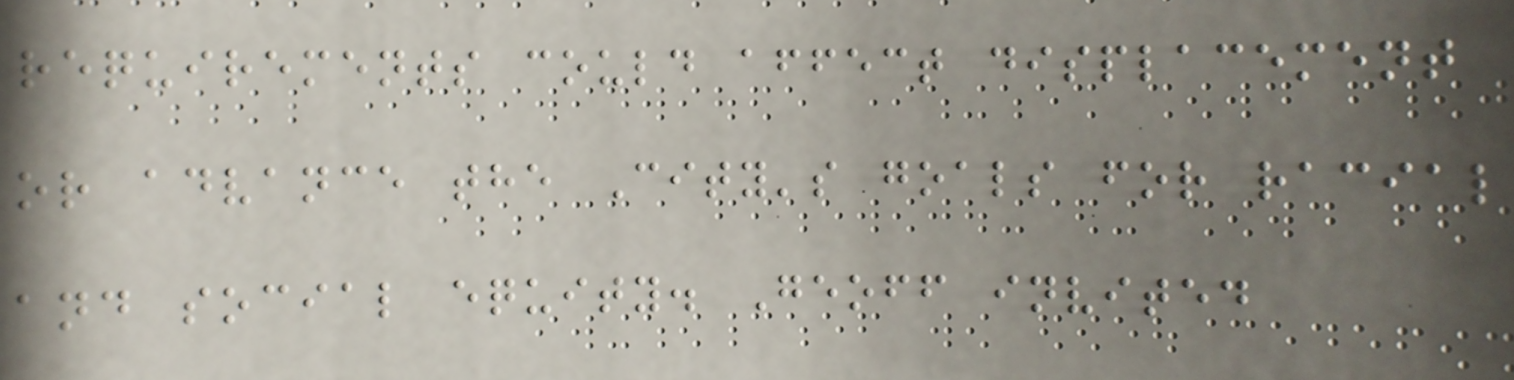requirements could affect displacement
or advance the City's goals for racial
and social equity. Geoff invited
